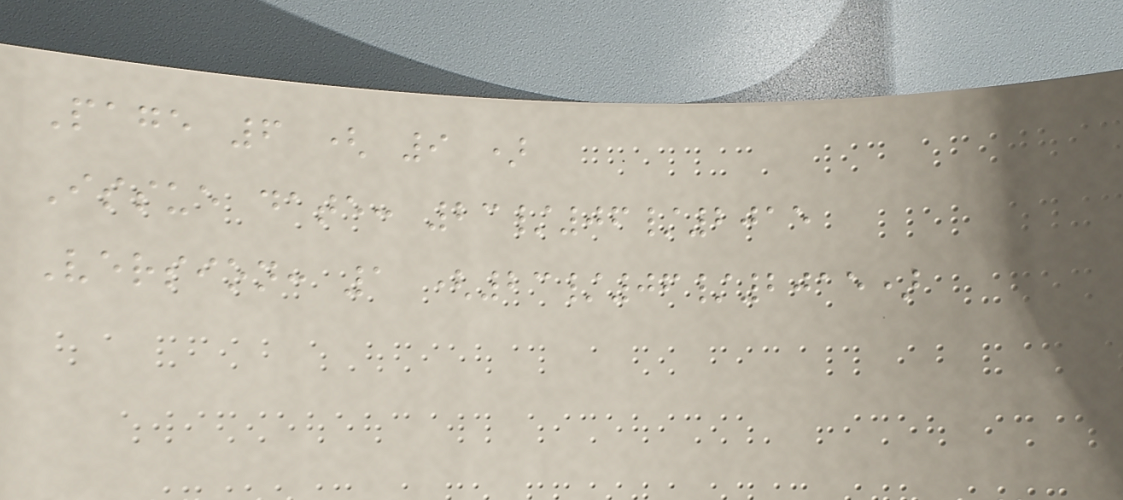Page 6 ( 9 )
Issue date: 23/06/2015
Version: 1 (23/06/2015)
